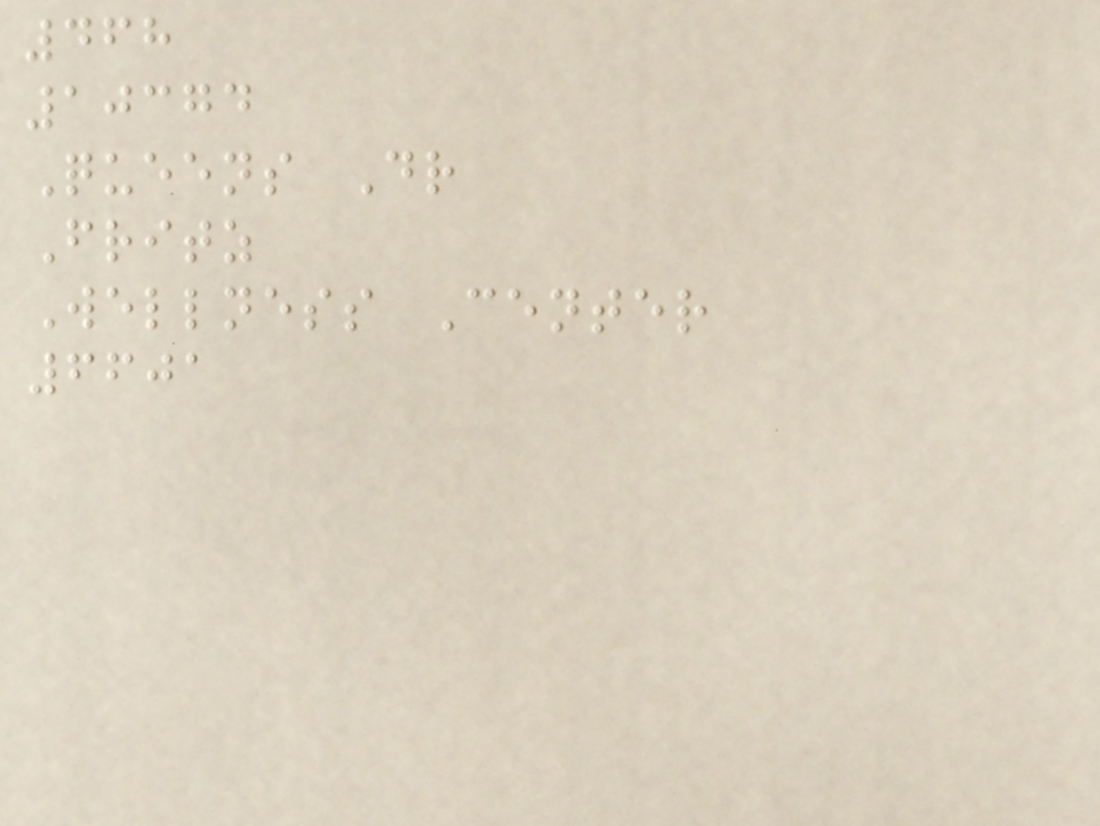468
10374
Queens Dr
Fritz
Wellness Center
6601
